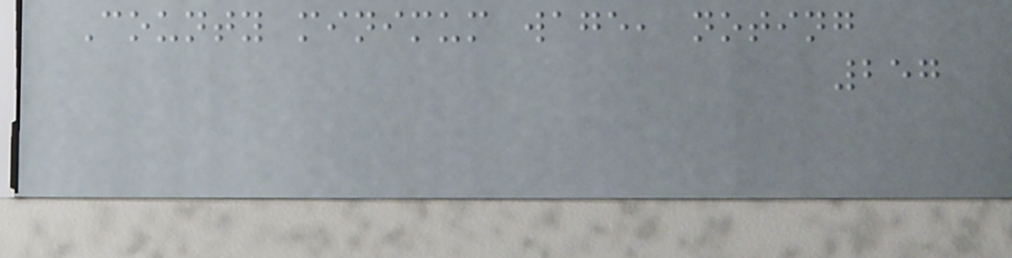County minimum wage, noting
257
